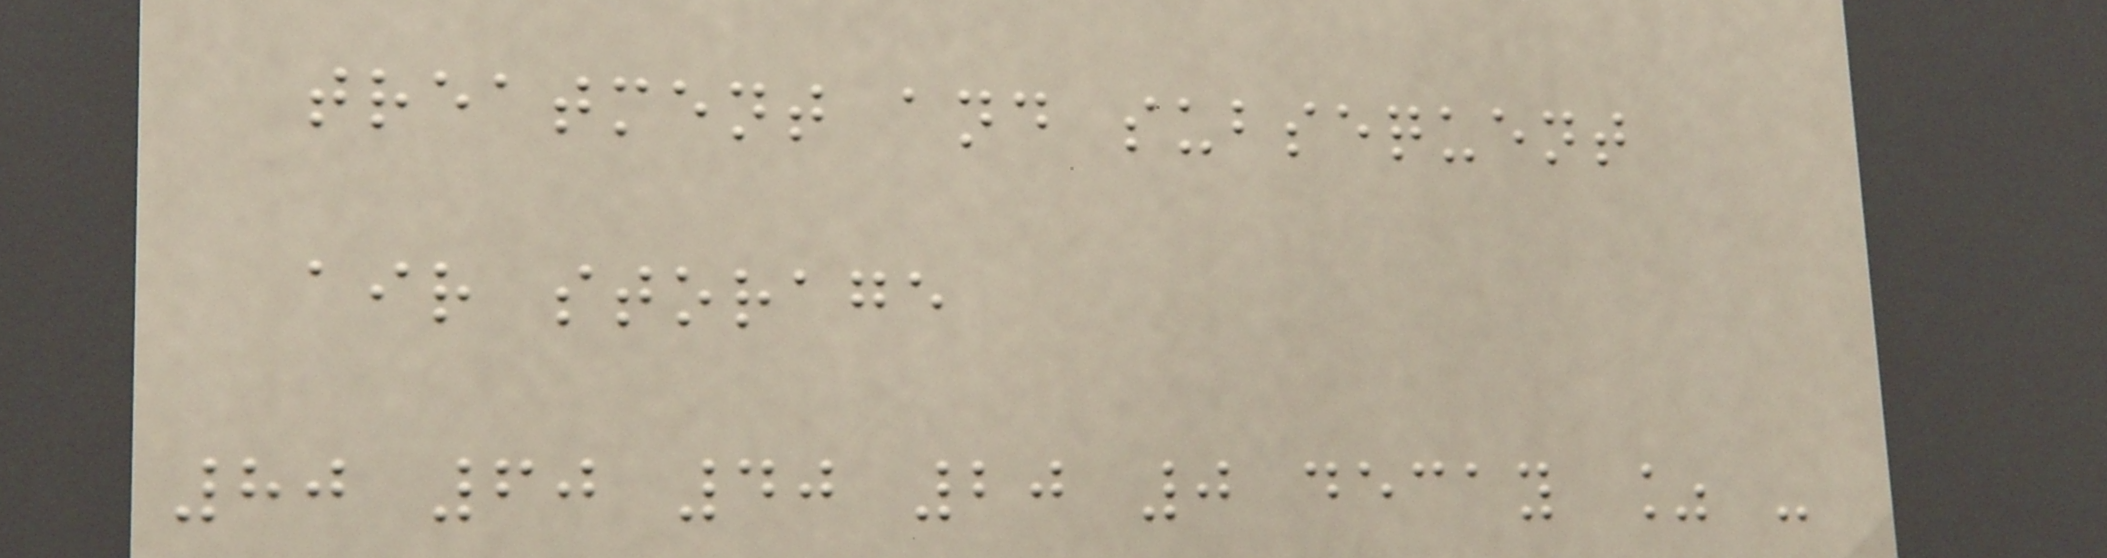treatment and subsequent
air storage
80 60 40 20 0 decay % -
